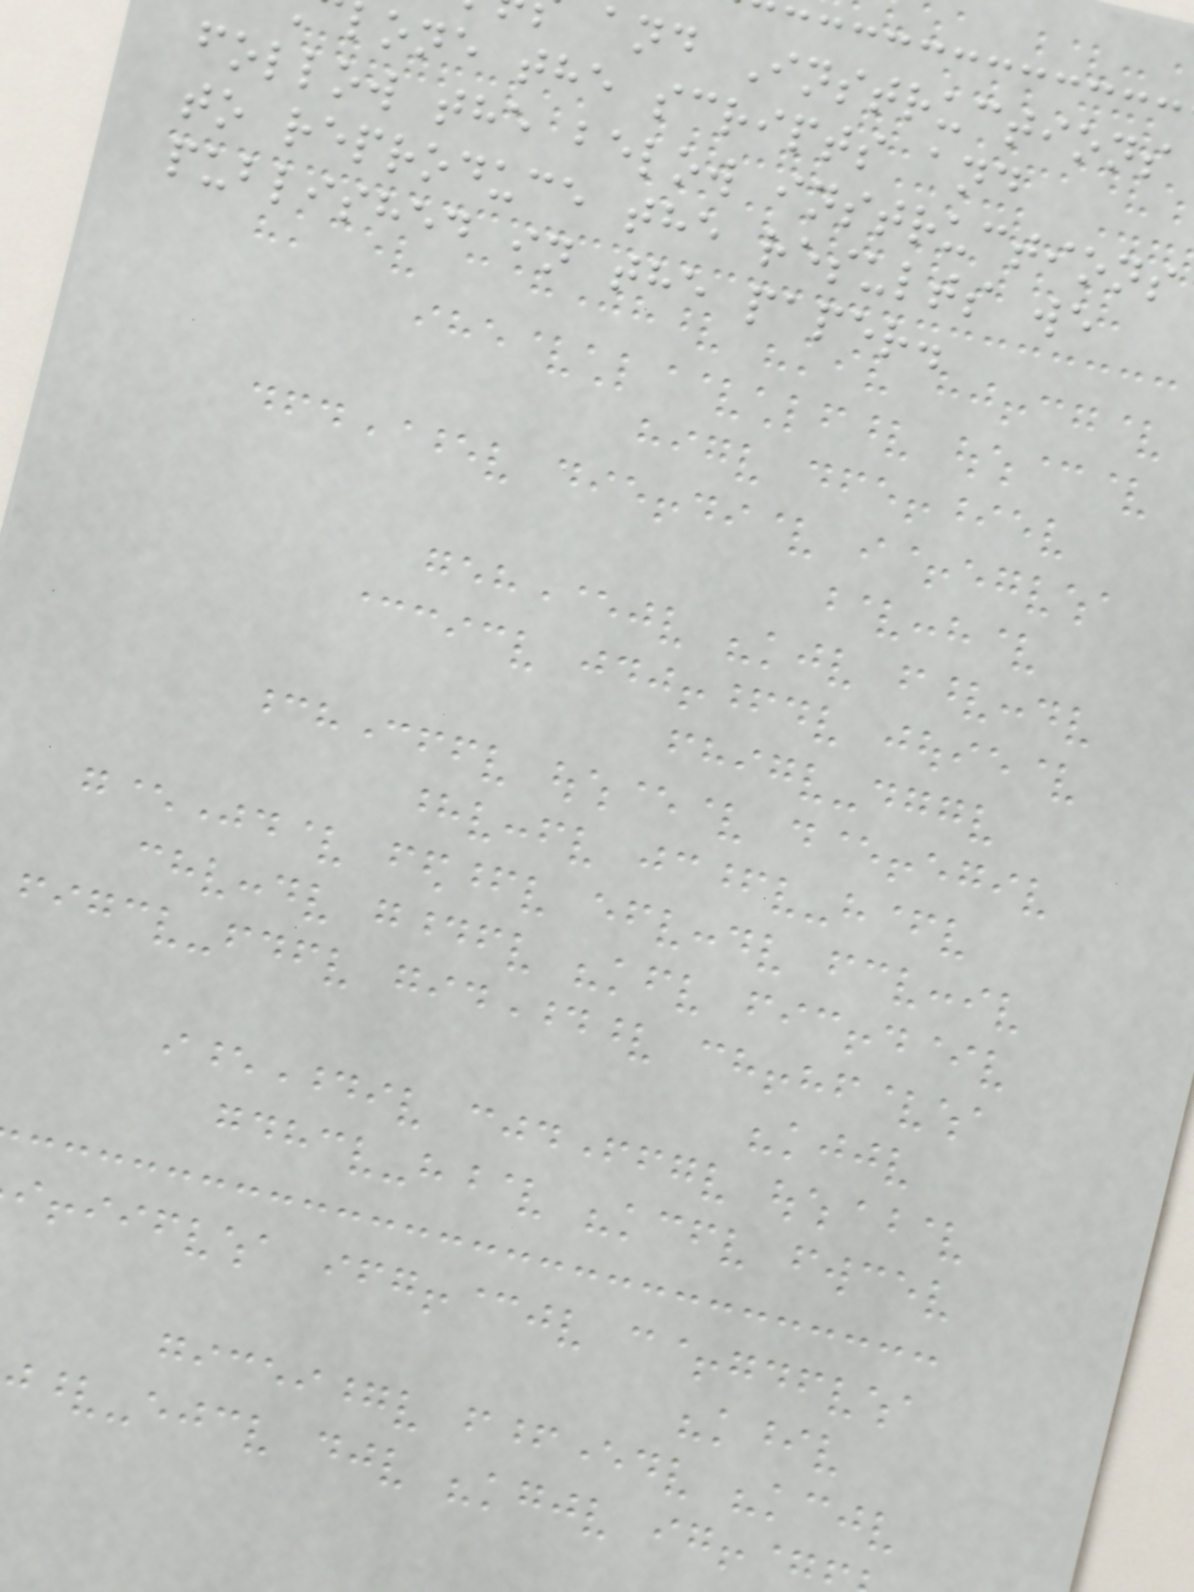and Instructions
one the scripts and
follow the below instructions
to reproduce the results we
published in the paper.
